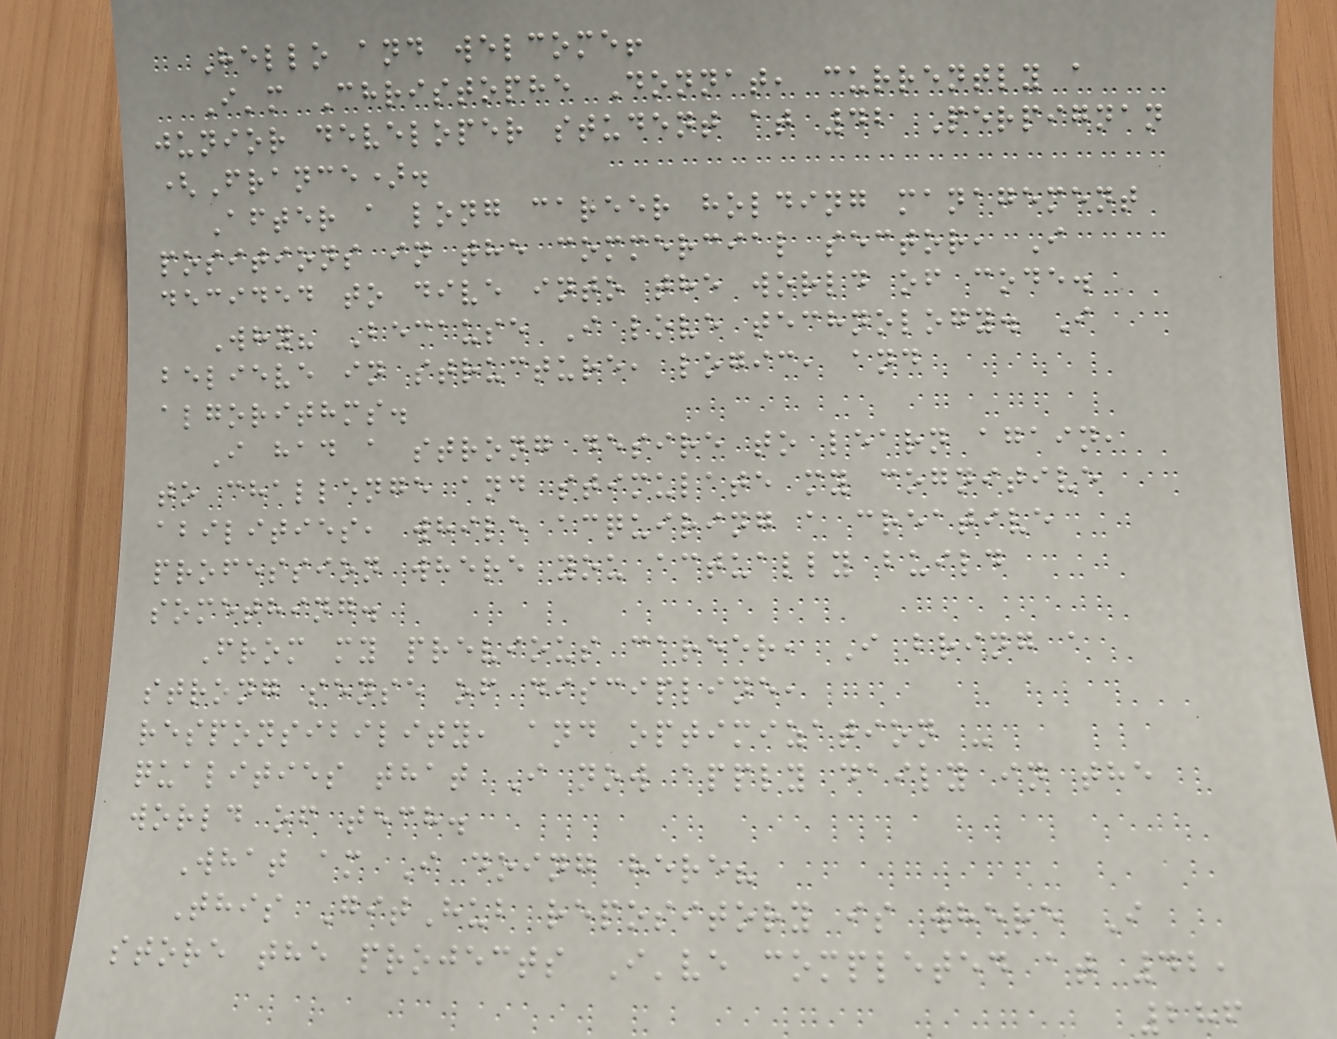Hello and welcome!
I'm Christophe Donnat, currently a
junior developer student at 42 Perpignan
(France).
After a long career holding management
positions in the commercial sector, I
decided to dive into the world of code.
Why? Because I love technology. I
believe in structure, logic, and
algorithms.
I had a strong desire to learn again,
to challenge and stimulate my cognitive
abilities, while acquiring a creative
profession where you actually build
something.
From my previous career, I bring a
strong sense of discipline,
responsibility, and optimization -
qualities that I now apply daily in the
world of tech.
What am I doing here?
This GitHub repository is where I
store the projects I've completed at 42,
286
